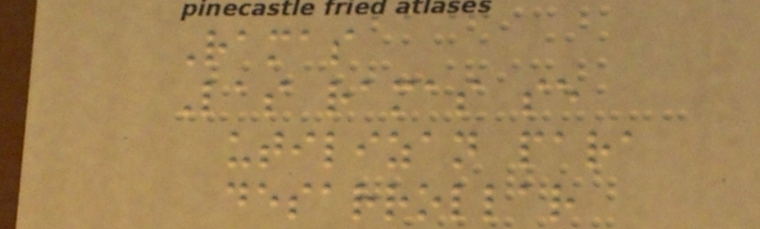Ramas
Las ramas se
utilizan para
desarrollar
